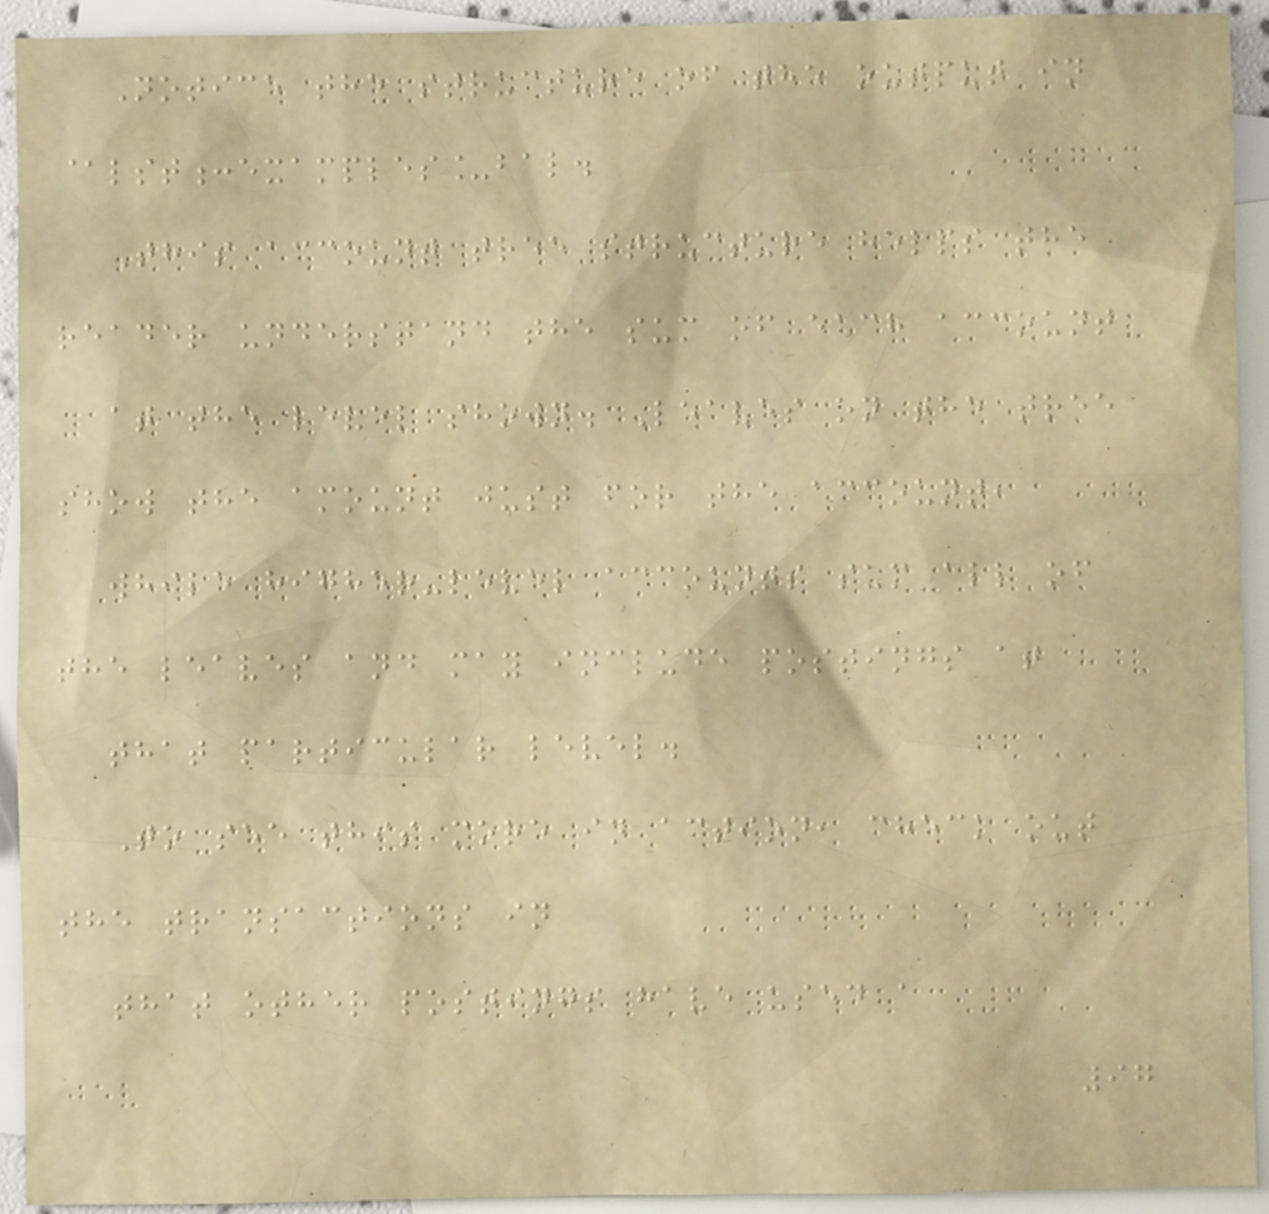Notice the structure of the output in
@lst:examples_bal.
This account tree structure helps the
reader understand the sum of each account
at the level shown. Leaves on the tree
show the amount just for the account,
while higher-level accounts sum all of
the leaves and may include postings at
that particular level.
To see this more in action, check out
the transactions in
that other postings have used a
97
